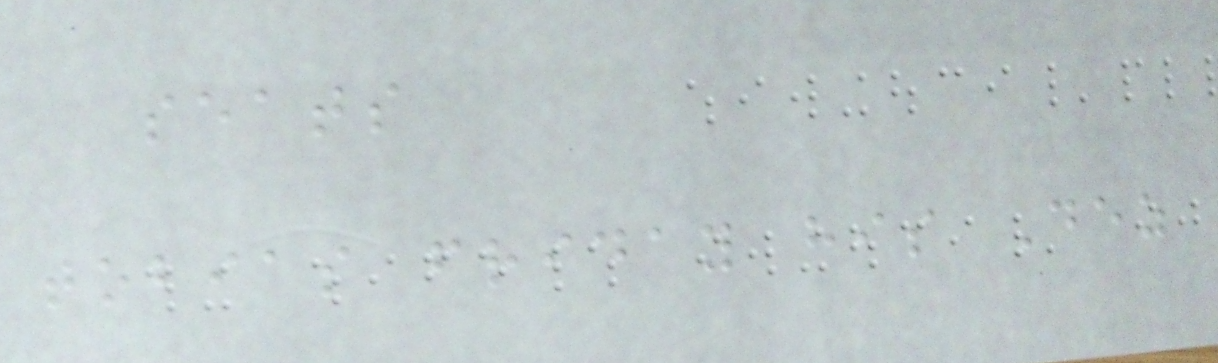seats
tobias friday his Dez
